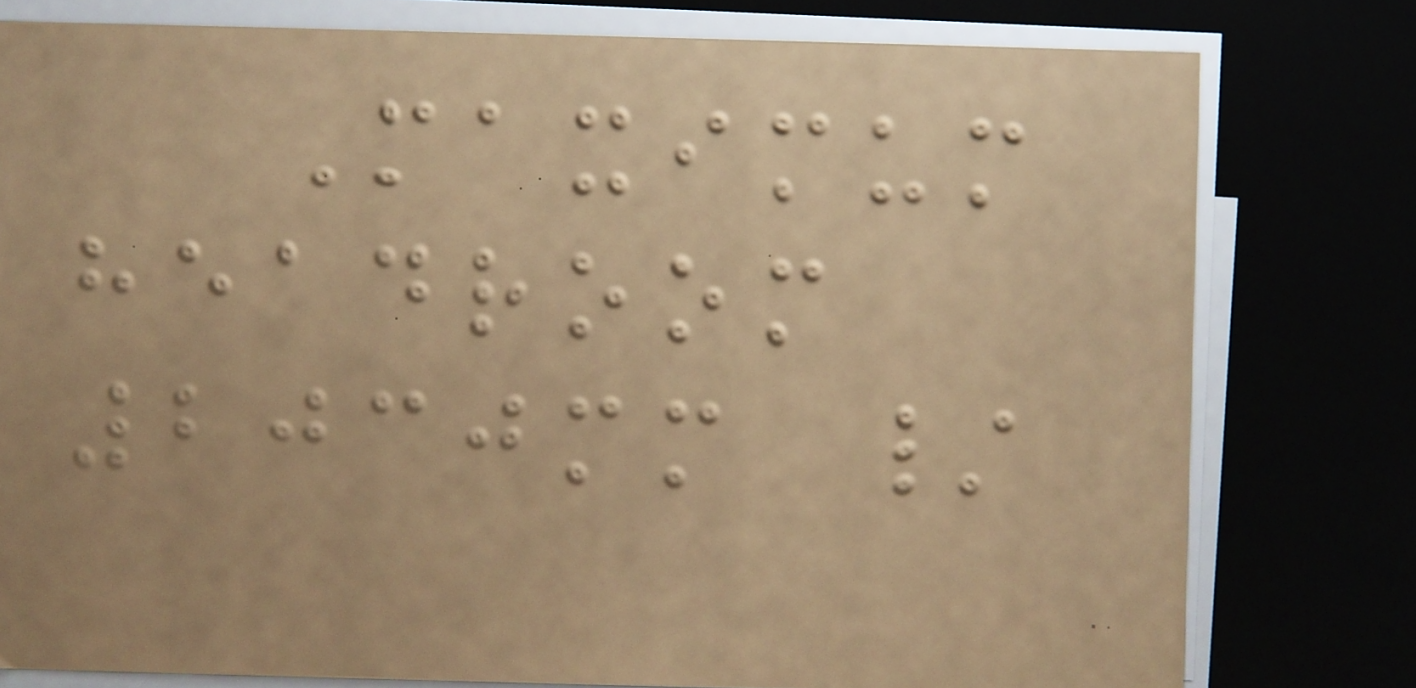Maximum
headroom
2030mm /
